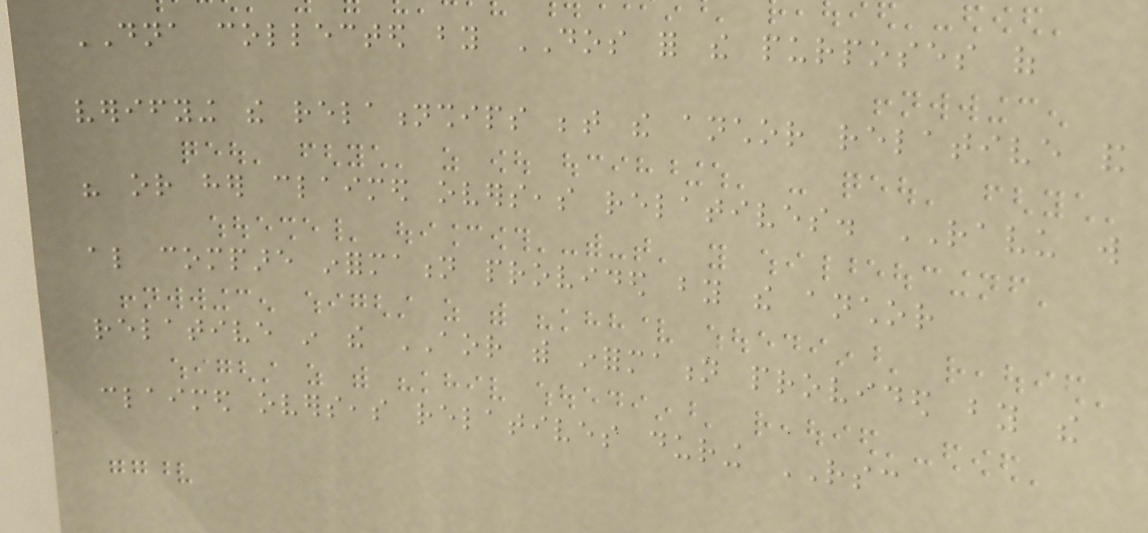DNA collected by DOS for the purposes of
verifying the relationships between the anchor relative and
his or her claimed overseas relatives. RAVU will
also compare information provided by the anchor
relative in the AOR with information provided by the
claimed overseas relatives during RSC
